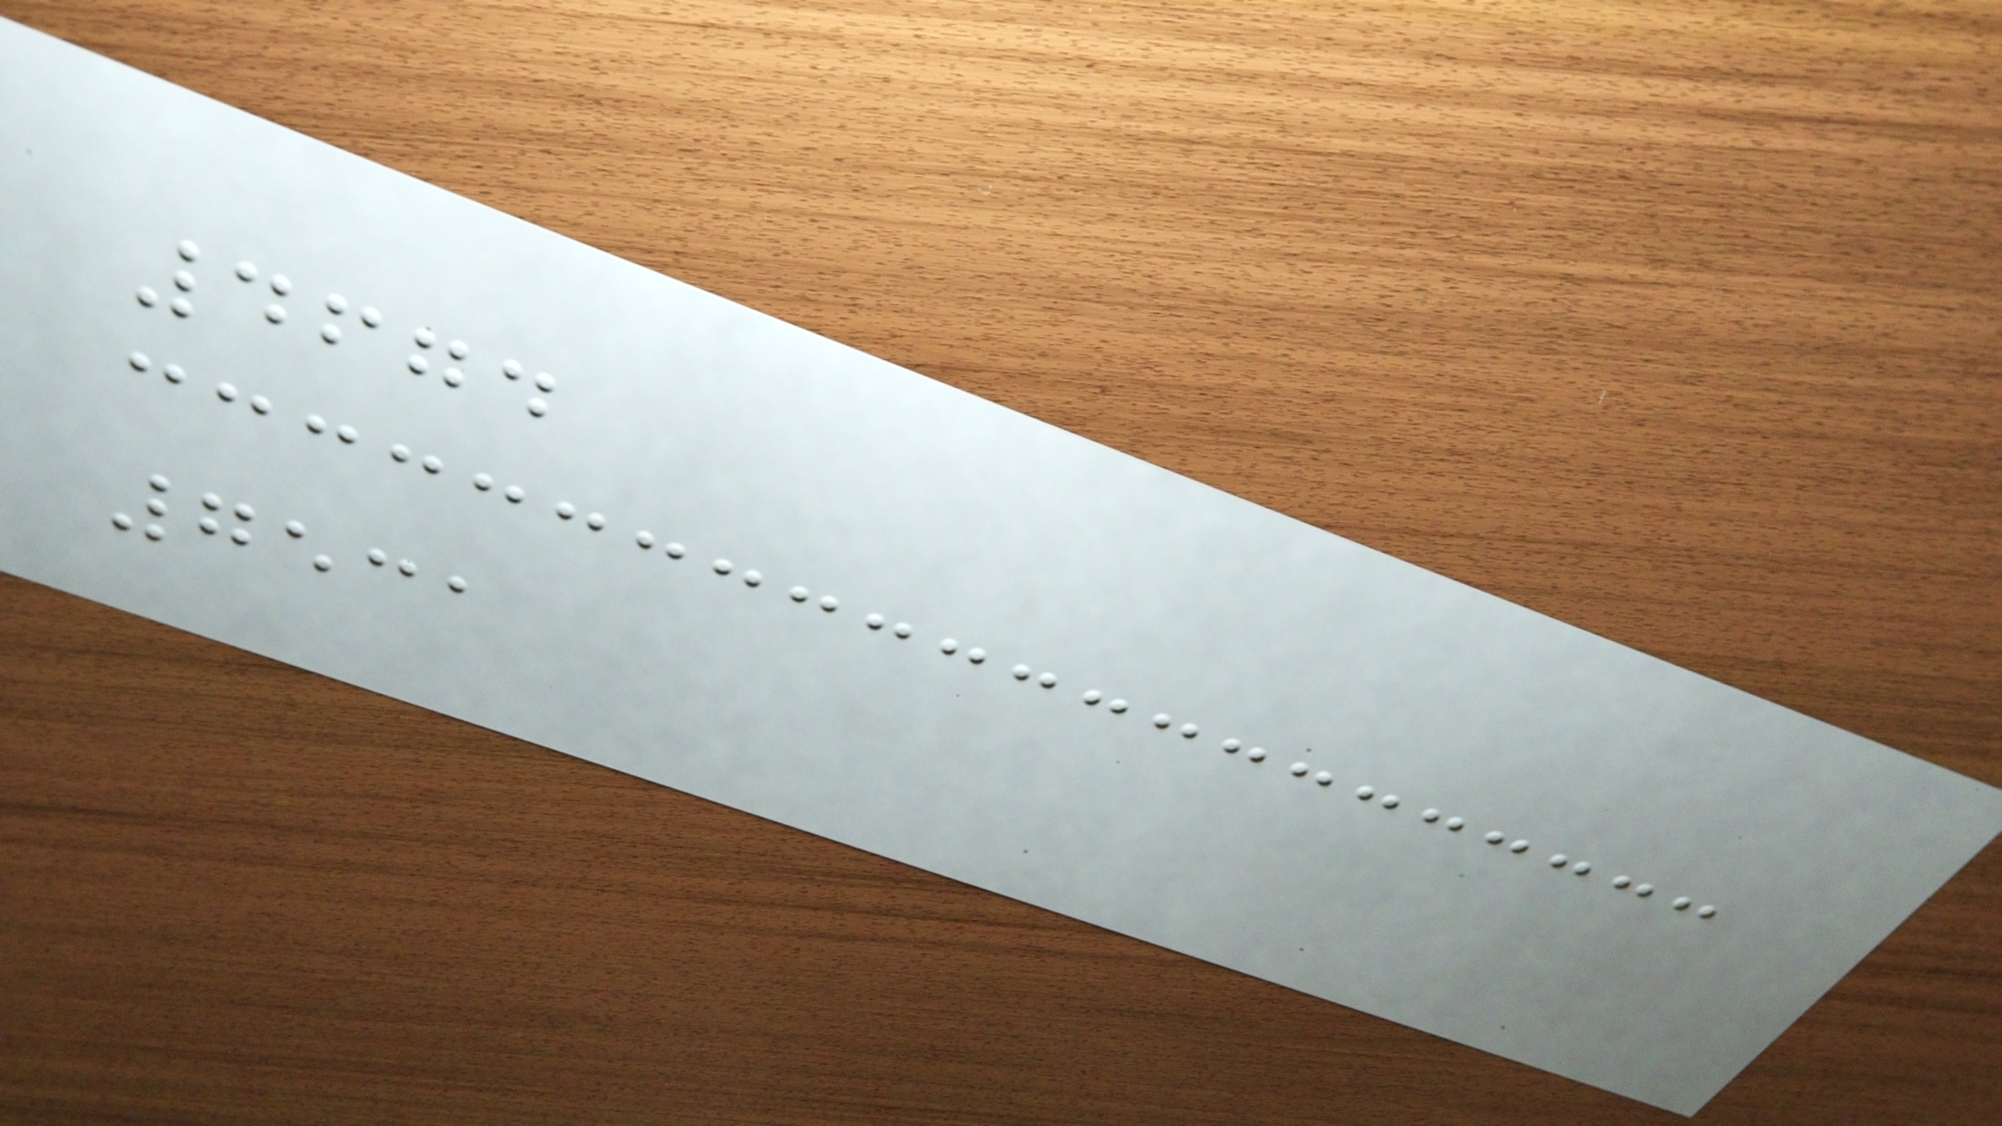4674
7531
